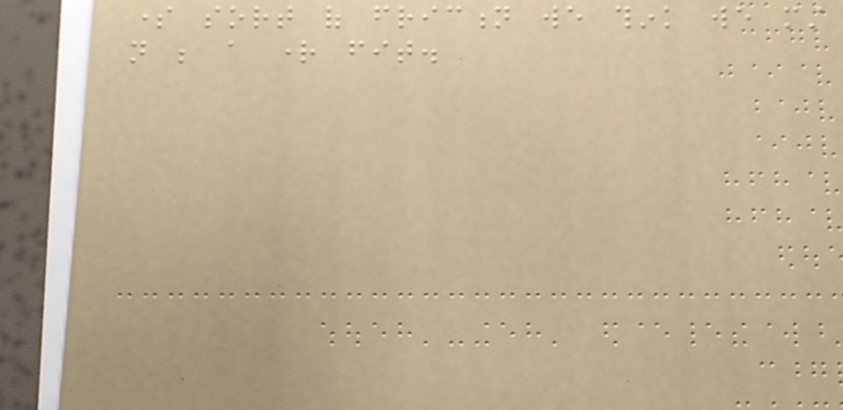some sort of friction we think we must
not be a right fit.
